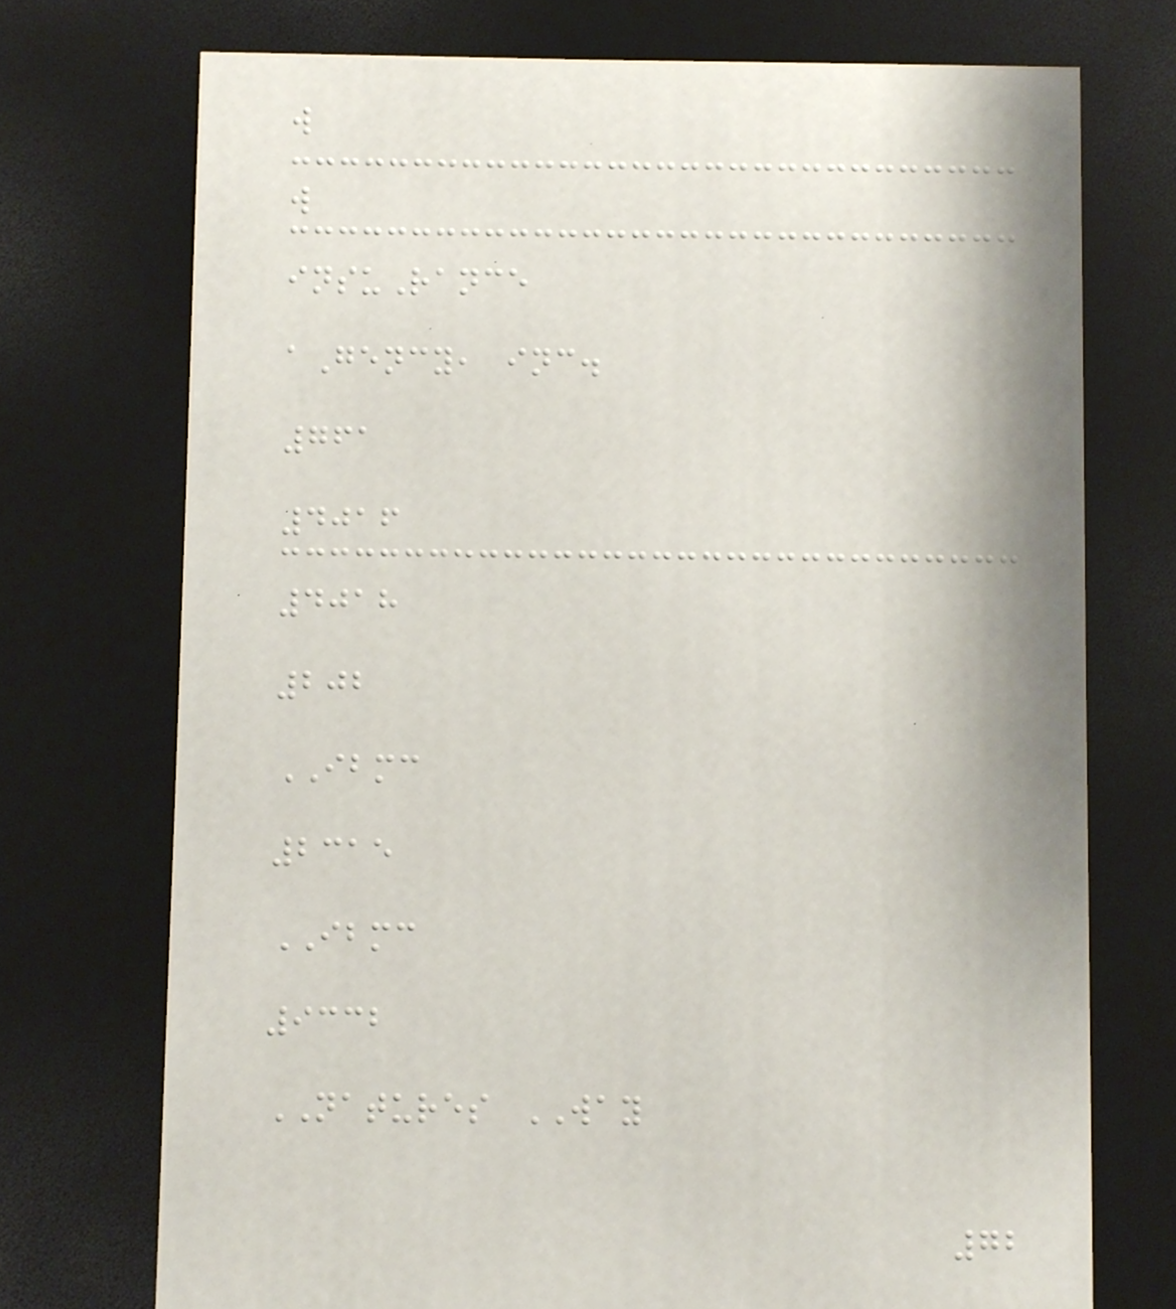w
w
insuRance
aGency, inc.
761
4016
4018
202
IBMC
2315
IBMC
9332
NATURES WAY
72
